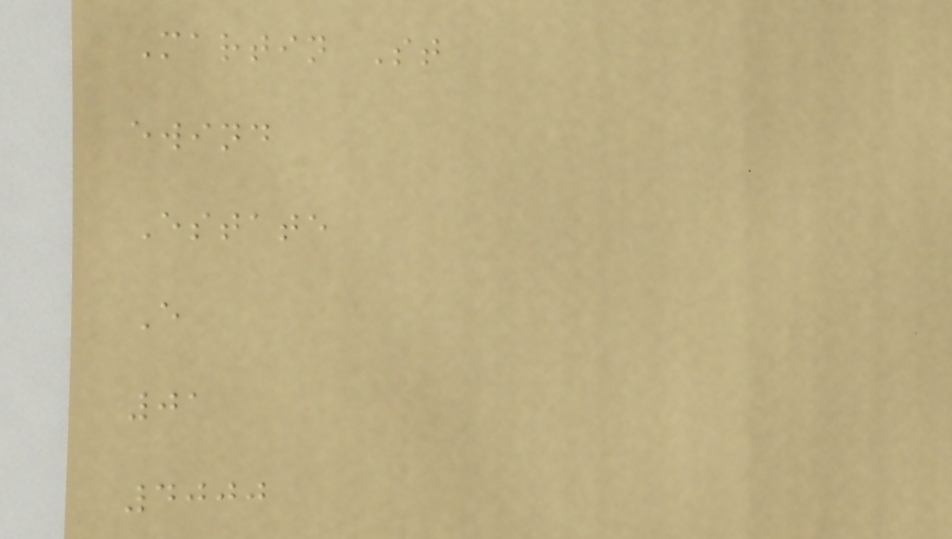Martin St
ewind
Estate
E
01
4000
